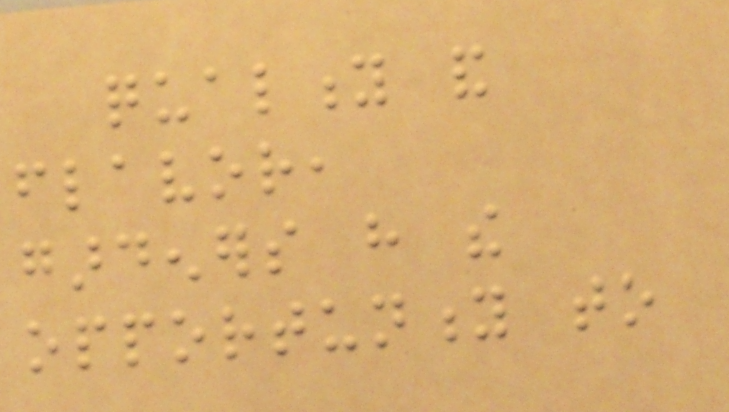quality and
flavor,
gardeners have the
opportunity to
